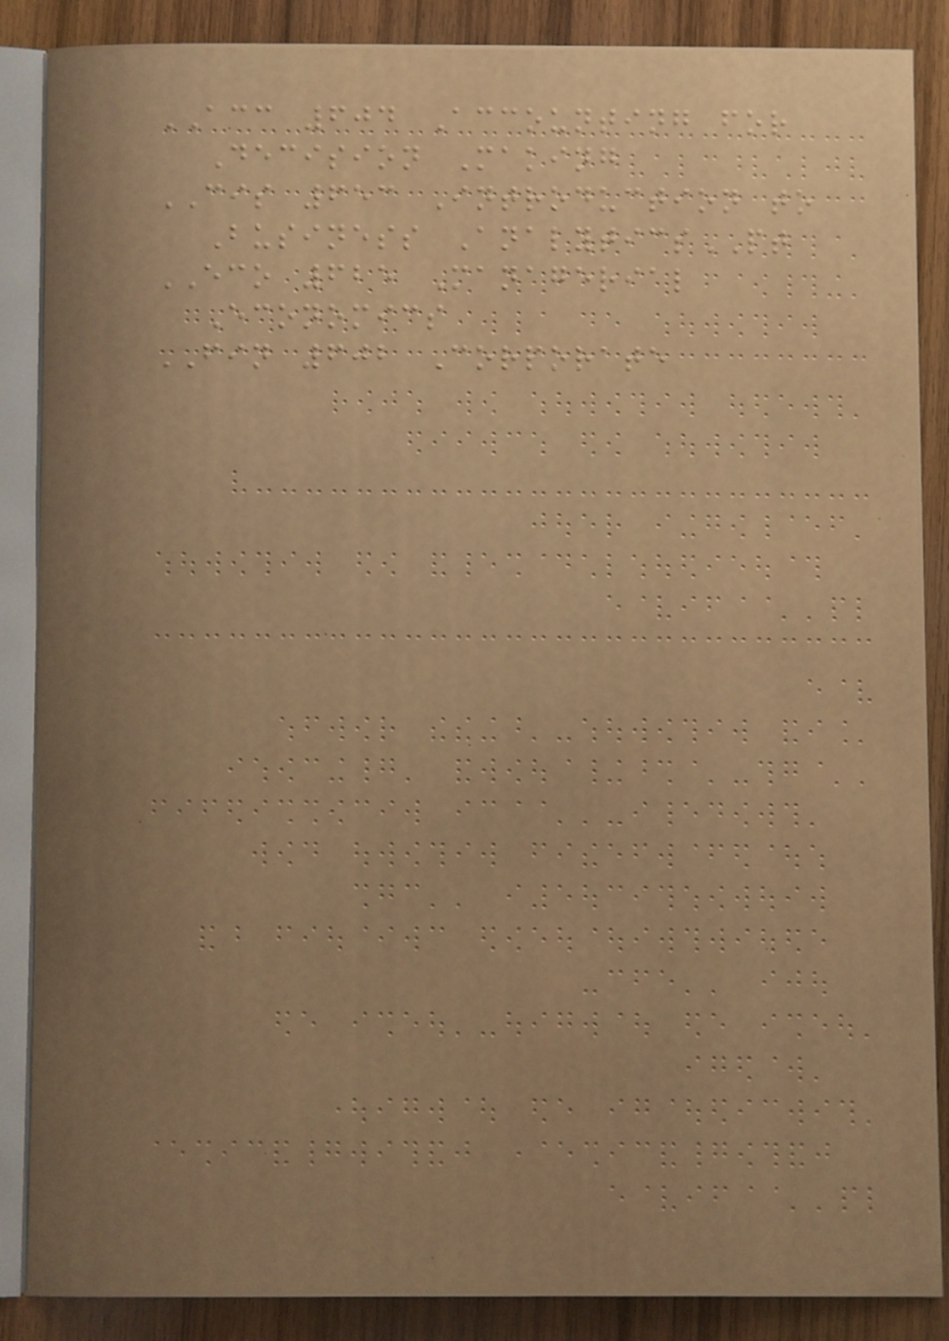ACC 604 Accounting for
Decision Making
CIS 653 Introduction to
Business AnalyticsPT
ECO 625 Managerial
Economics
FIN 602 Corporate
